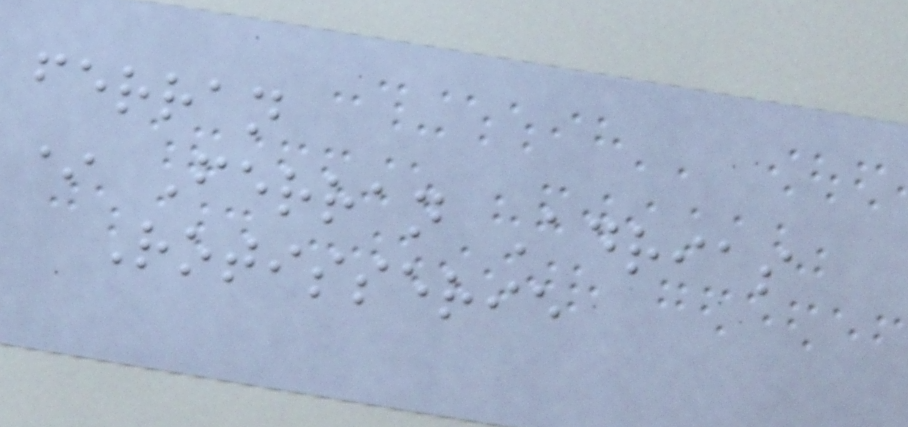ferran
* Ferran Adrias
Rotisserie
